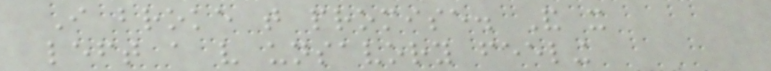I broke that promise. And it
left a very unsavory feeling
